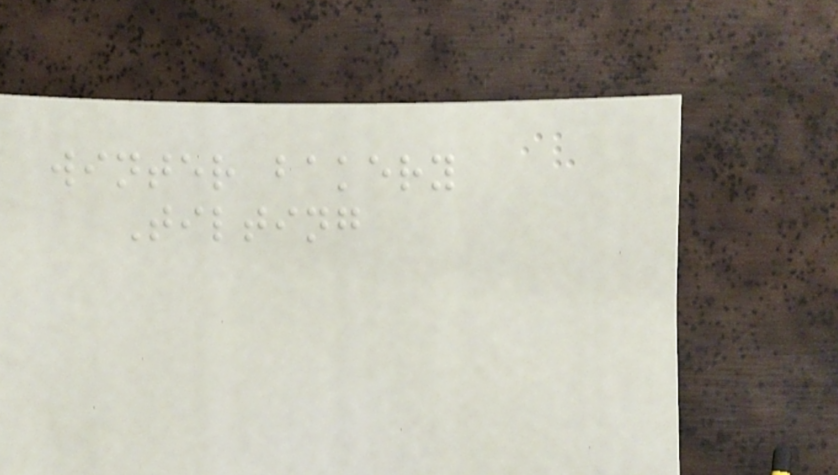winter bakery
Tilting
